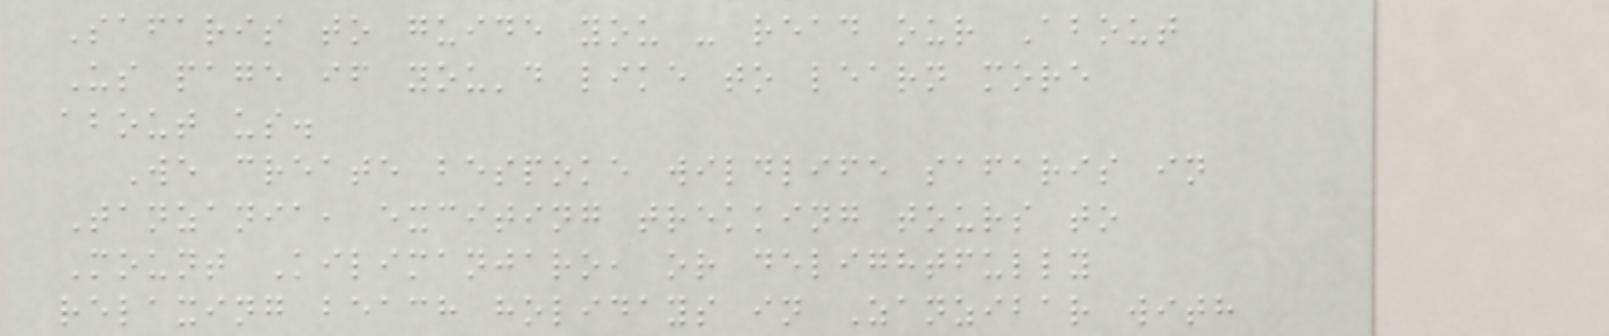Safaris to guide you - read our About
Us page if you'd like to learn more
about us.
We create bespoke wildlife safaris in
Tanzania, exciting trekking tours to
Mount Kilimanjaro, or delightfully
relaxing beach holidays in Zanzibar with
